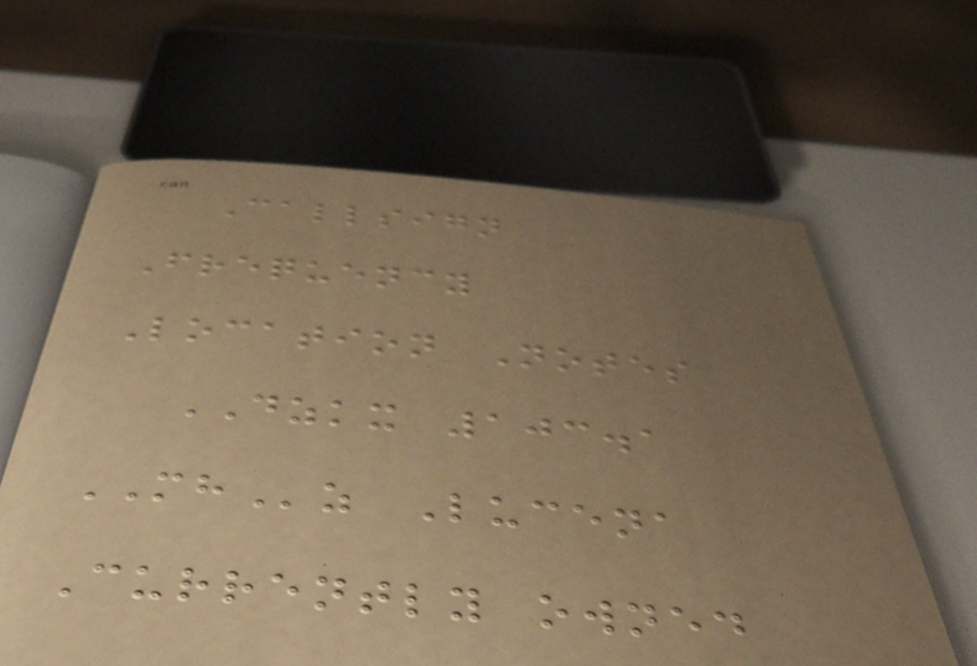Callsign
Frequency
Location Notes
DZKX 103.1
MHz Lucena
Currently owned
